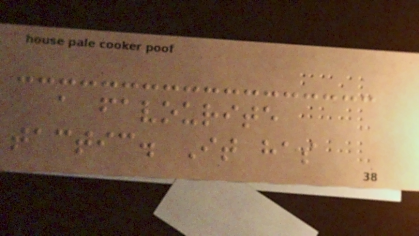a favourite
tactic. It has
